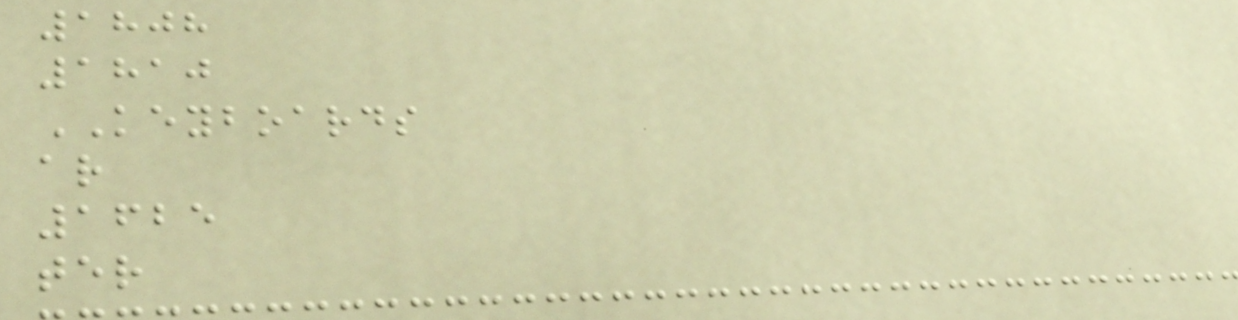1808
1810
KEYBOARDS
ar
1625
ter
